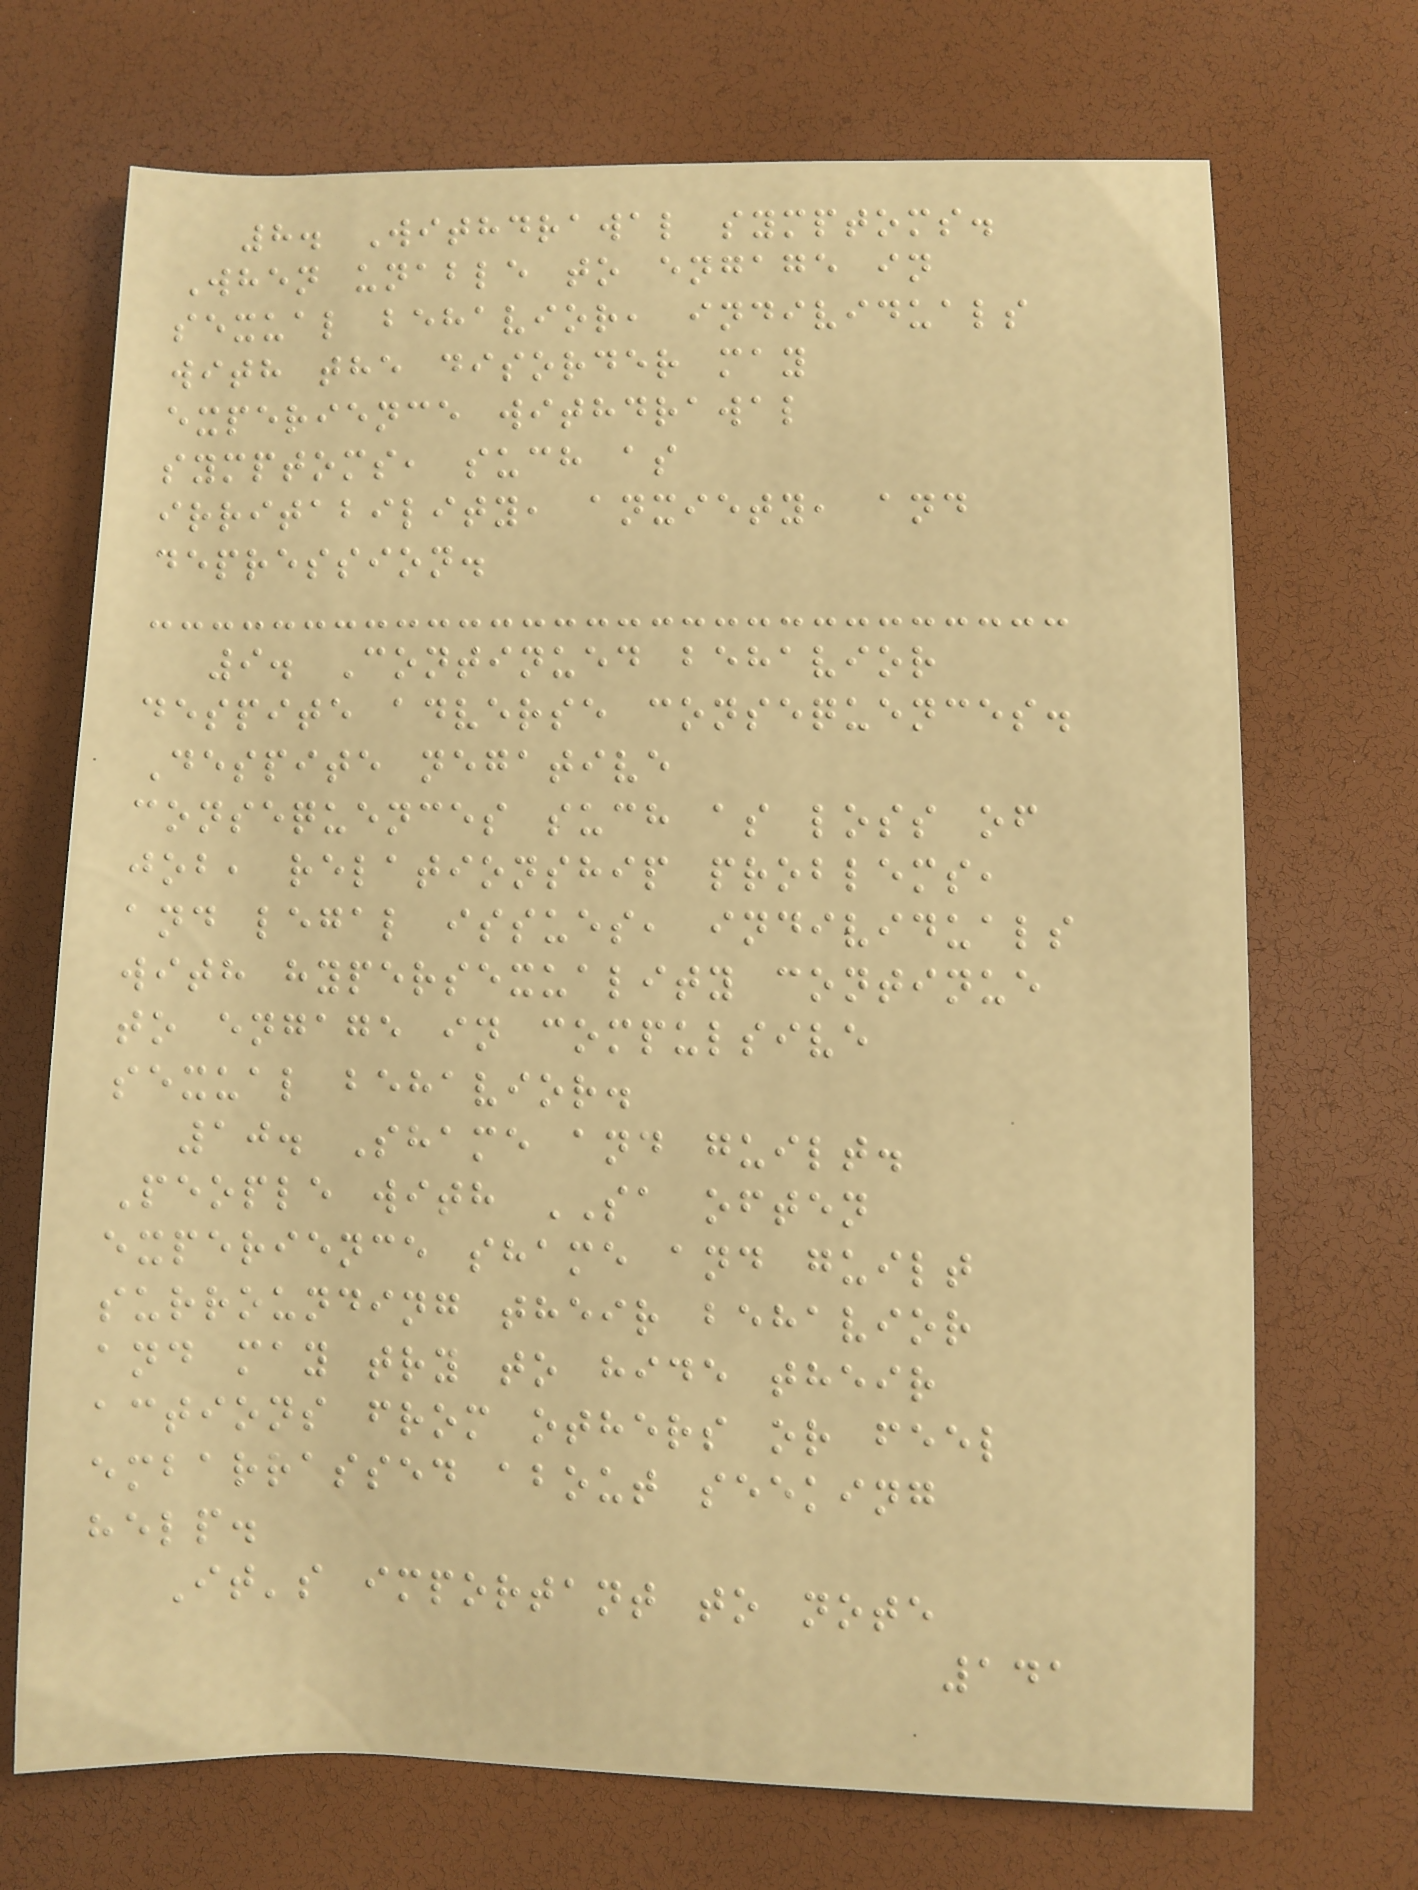8. Withdrawal symptoms.
When unable to engage in
sexual behavior, individuals
with the disorder may
experience withdrawal
symptoms, such as
irritability, anxiety, and
depression.
9. Continued behavior
despite adverse consequences.
Despite negative
consequences such as loss of
job, relationship problems,
and legal issues, individuals
with hypersexuality continue
to engage in compulsive
sexual behavior.
10. Shame and guilt.
People with SA often
experience shame and guilt
surrounding their behavior
and may try to hide their
actions from others or feel
embarrassed about seeking
help.
It's important to note
141
